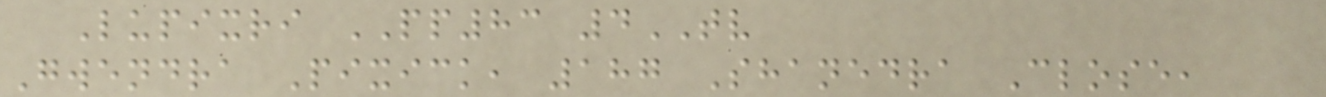Lupixri PP83 4TV
Gwendra Pixick, 187 Shanedra Close,
